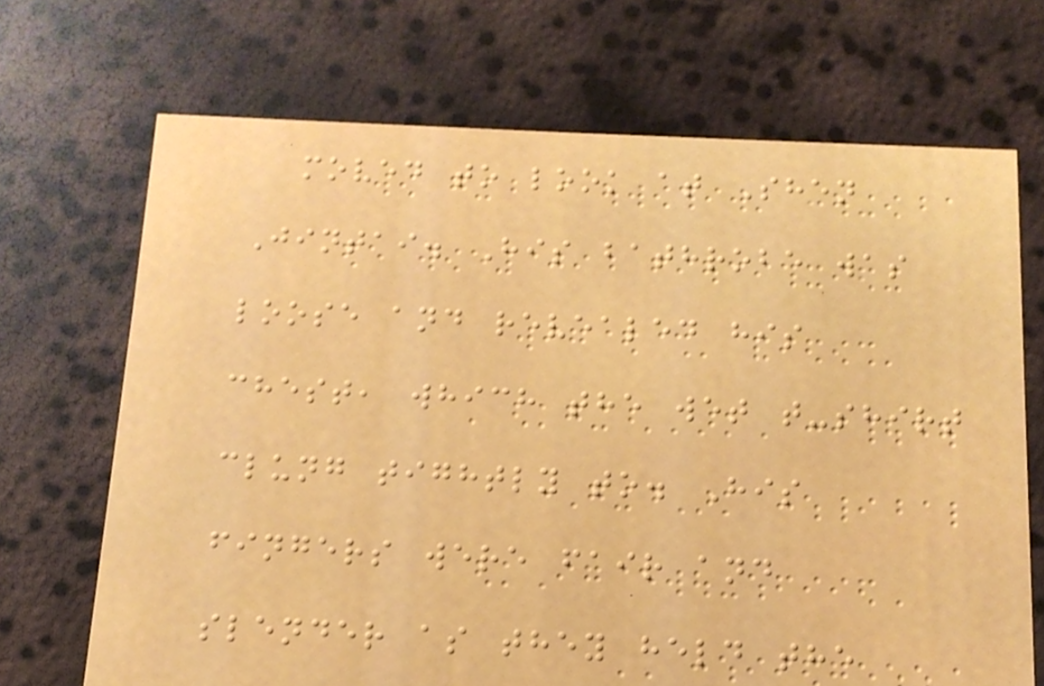moved to look at Shen
Jintai. His bathrobe was
loose and revealed his
chest, which the wet t-shirt
clung tightly to. His
fingers were fair and
slender as they held the
